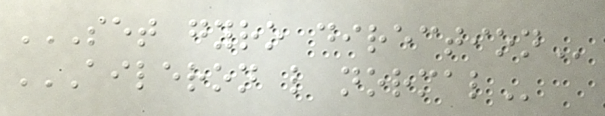SET GYRO DIRECTION
AILERON L NORMAL
